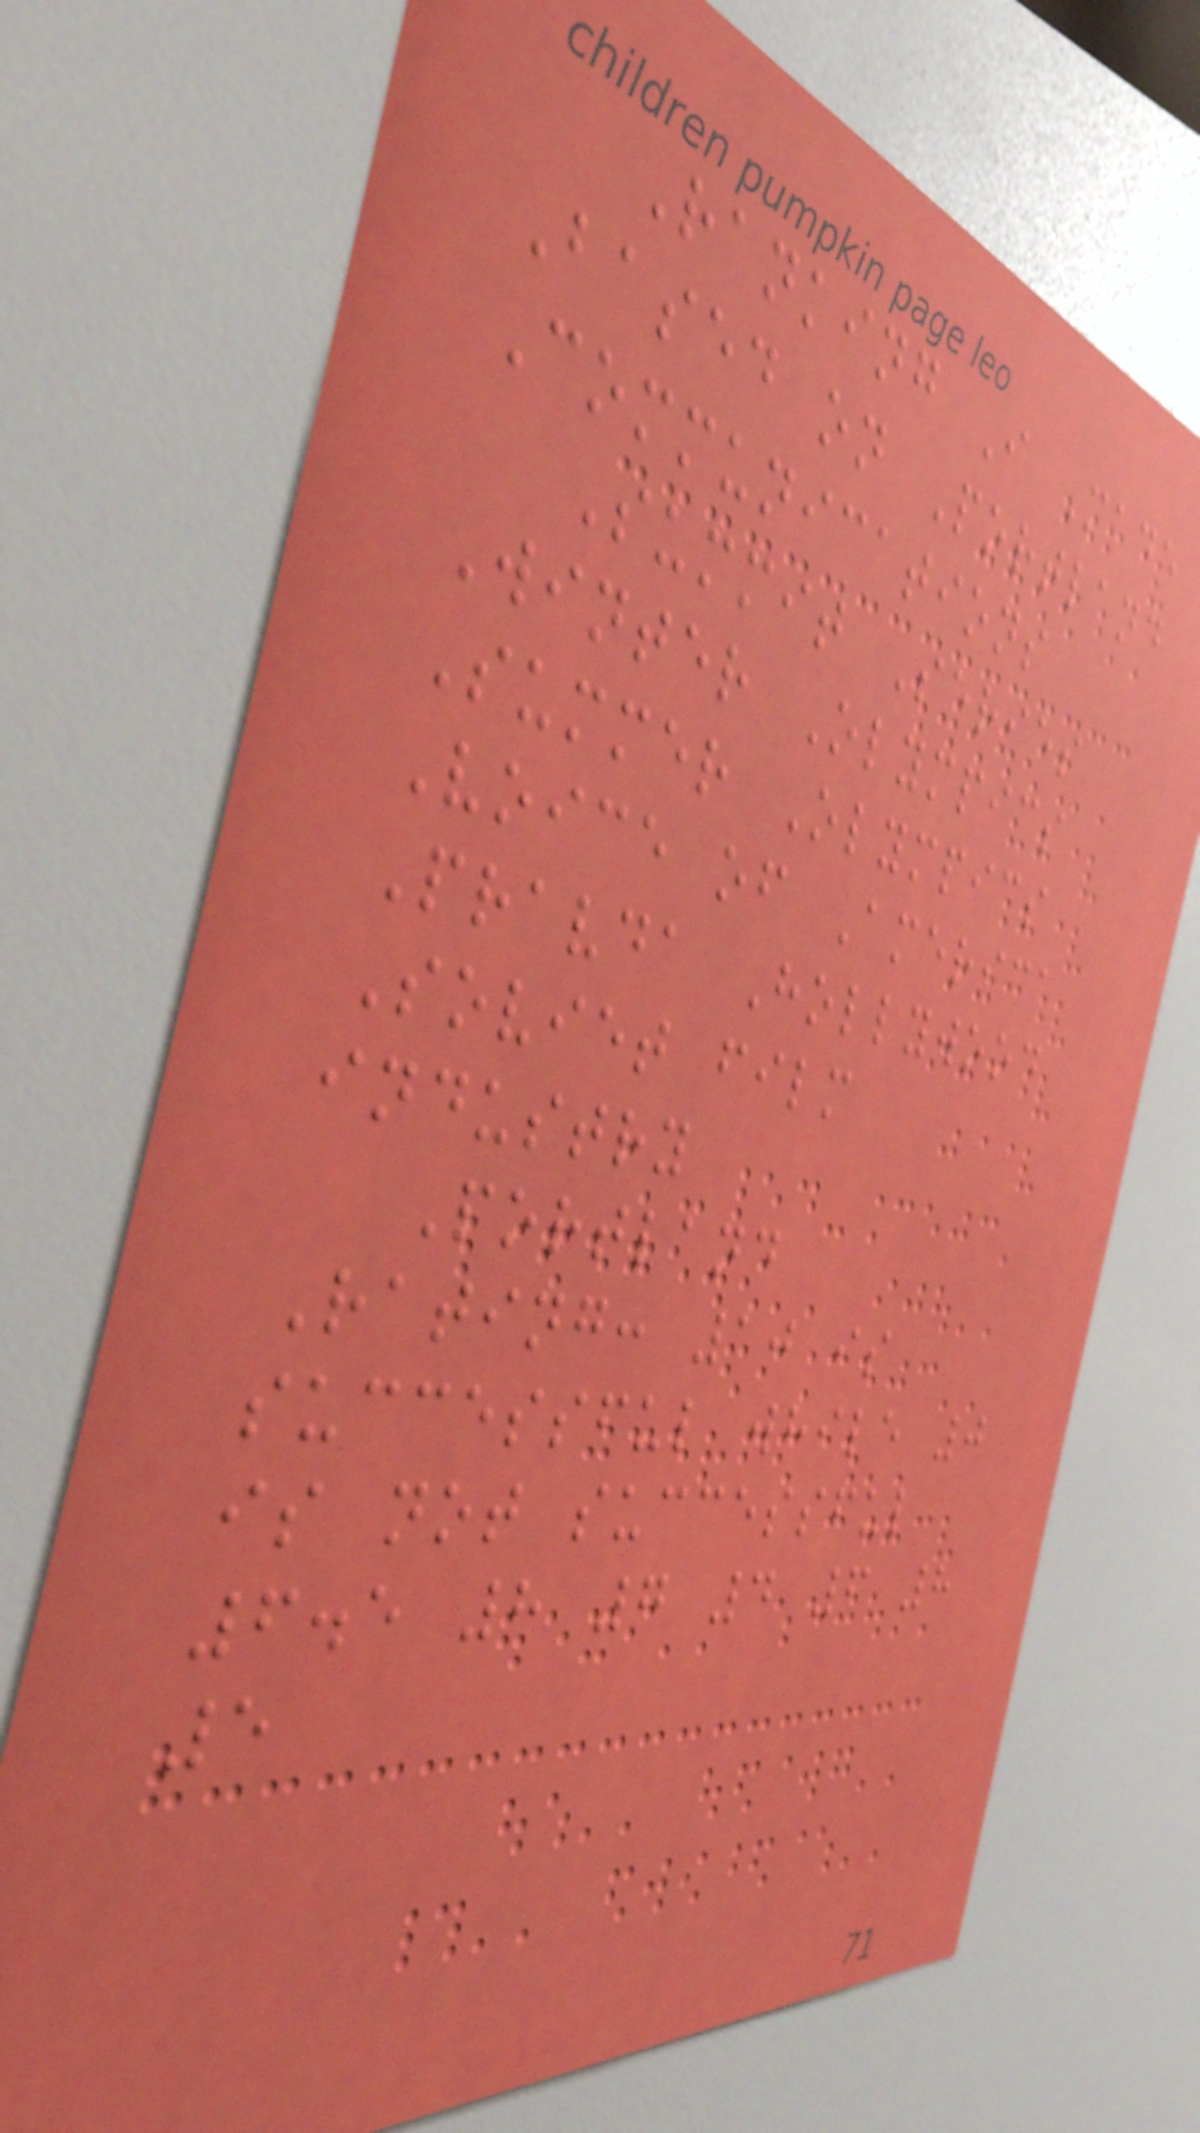Ranking I Made
Based on Portland
Communications
Summit Series
Winter Olympics
Summer Olympics
Voice of America
Pravda Hollywood
Soviet film
industry
Portland
Rating: 10 is
successful while 0
is not successful
6.5 8 7 4 6 8
5
